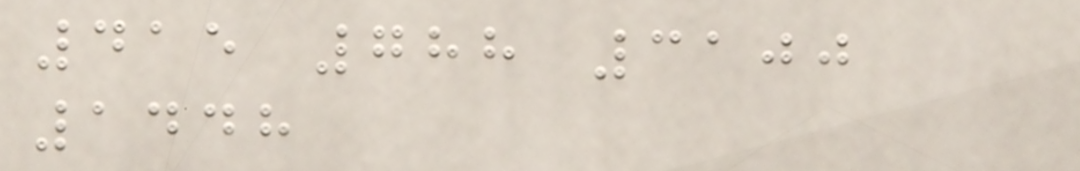415 788 3100
1448
